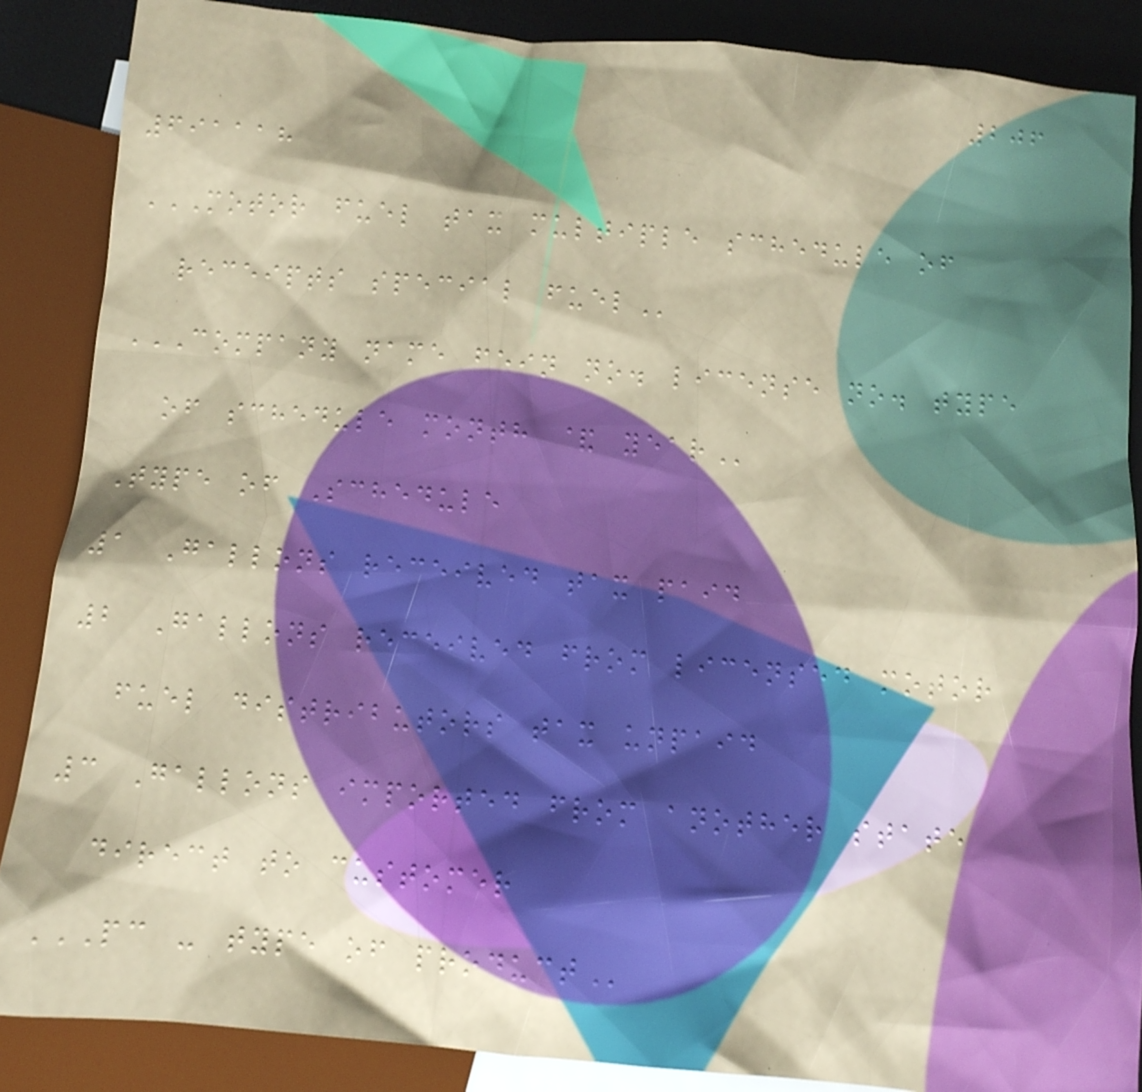206
691118
MOTOR FUEL TAX MULTIPLE SCHEDULE OF
RECEIPTS SPECIAL FUEL
COMPANY NAME FEIN NO. LICENSE NO. TYPE
OF SCHEDULE MONTH & YEAR
Type of Schedule
1 Gallons received tax paid
2 Gallons received from licensed motor
fuel distributors tax unpaid
3 Gallons imported from another state
direct to customer
PC - TYPE OF PRODUCT
